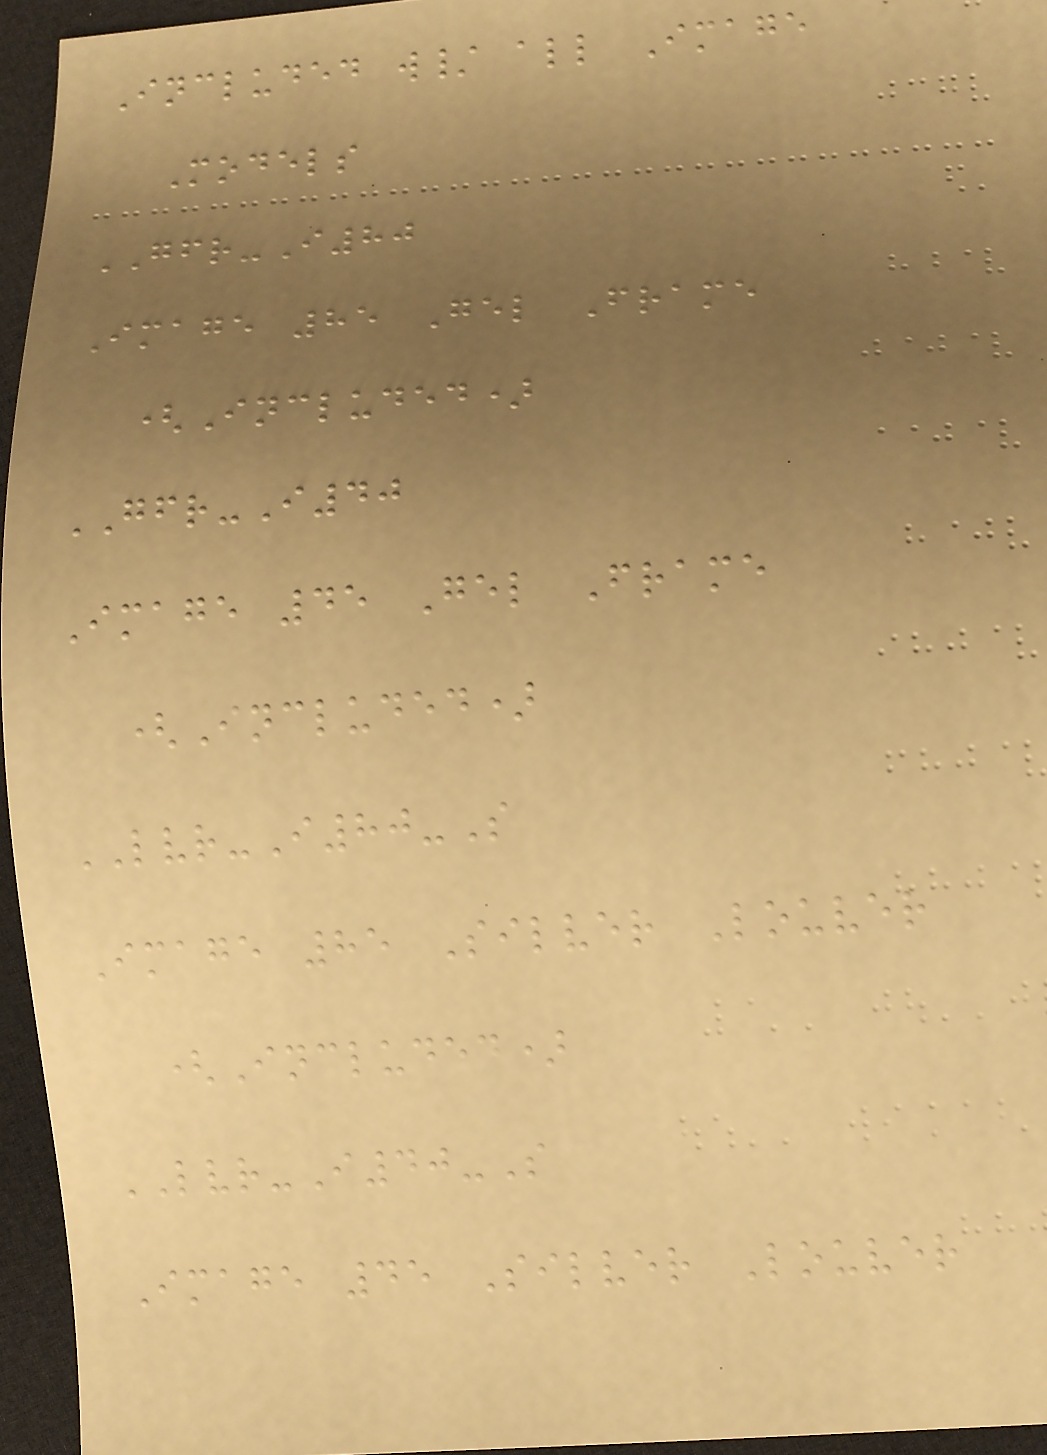Included w/ all Image
Models
GFR-I80
Image 85 Gel Frame
(Included)
GFR-I40
Image 45 Gel Frame
(Included)
LVR-I80-S
Image 85 Silver Louver
(Included)
LVR-I40-S
Image 45 Silver Louver
